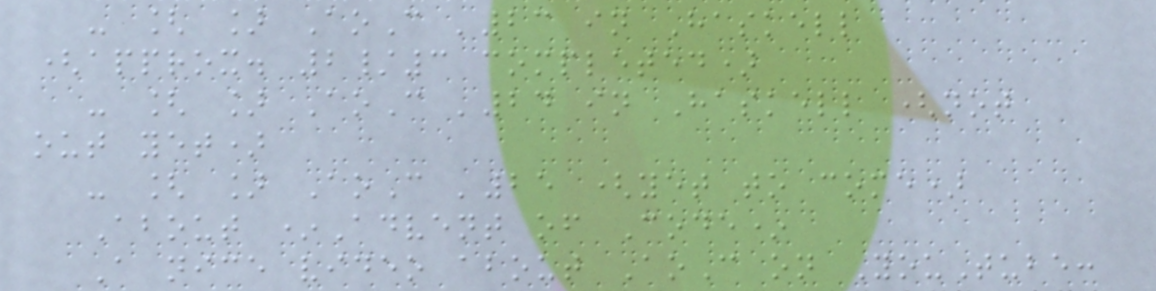- [ ] AoC '23 in Haskell
(approx. 2/3 completed)
- [ ] AoC '24 in Haskell (not
out yet)
- [ ] AoC '25 (yet to come)
About *Advent of Code*
A nice video about AoC on YouTube:
